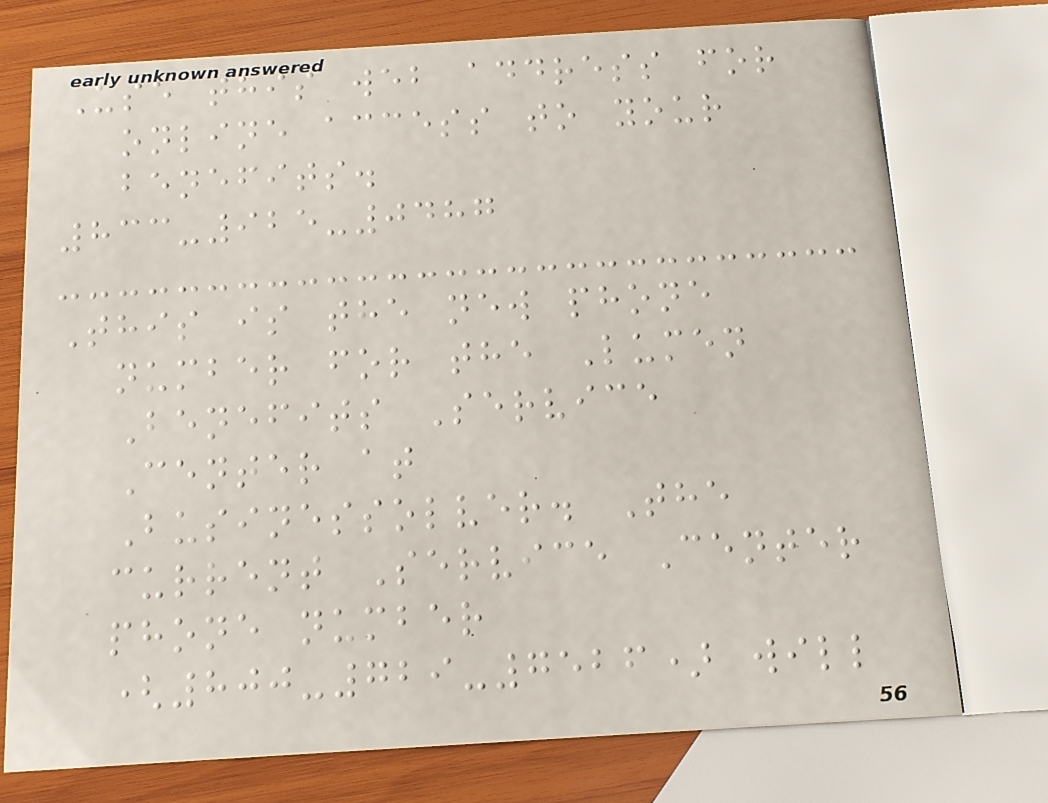Use this web address for
online access to your
benefits.
833-925-0487
This is the new phone
number for the Lumen
Benefits Service
Center at
Businessolver. The
current Service Center
phone number
(800-729-7526) will
